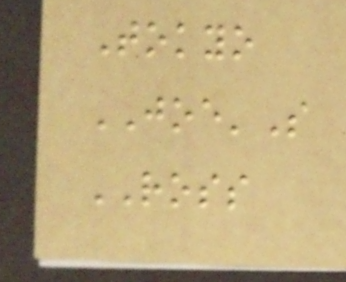Tokyo
JOE'S
ROSS
